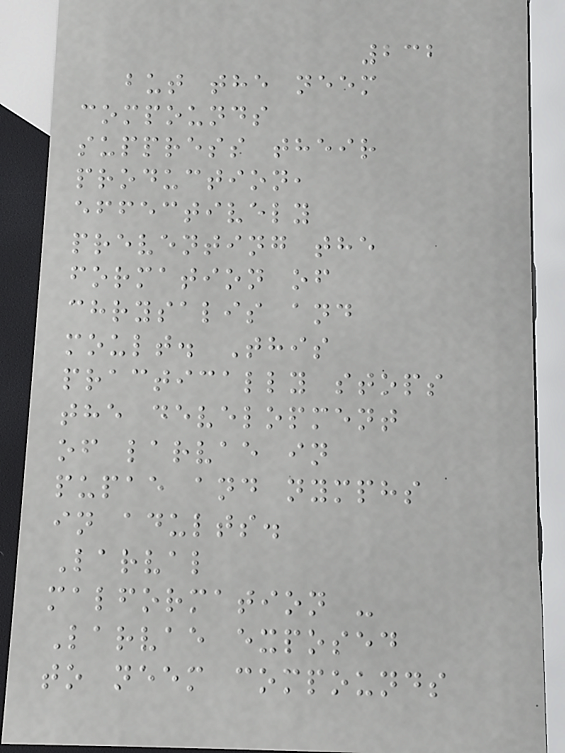232
but the neem
compounds
suppress their
production,
effectively
preventing the
formation of
chrysalis and
moult. This
practically stops
the development
of larvae in
pupae and nymphs
in adults.
Larval
malformation -
Larvae exposed
to neem compounds
